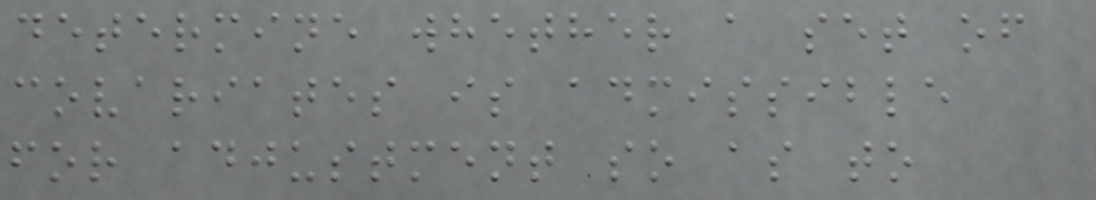determine whether a set of
covariates is admissible
for adjustment so as to
